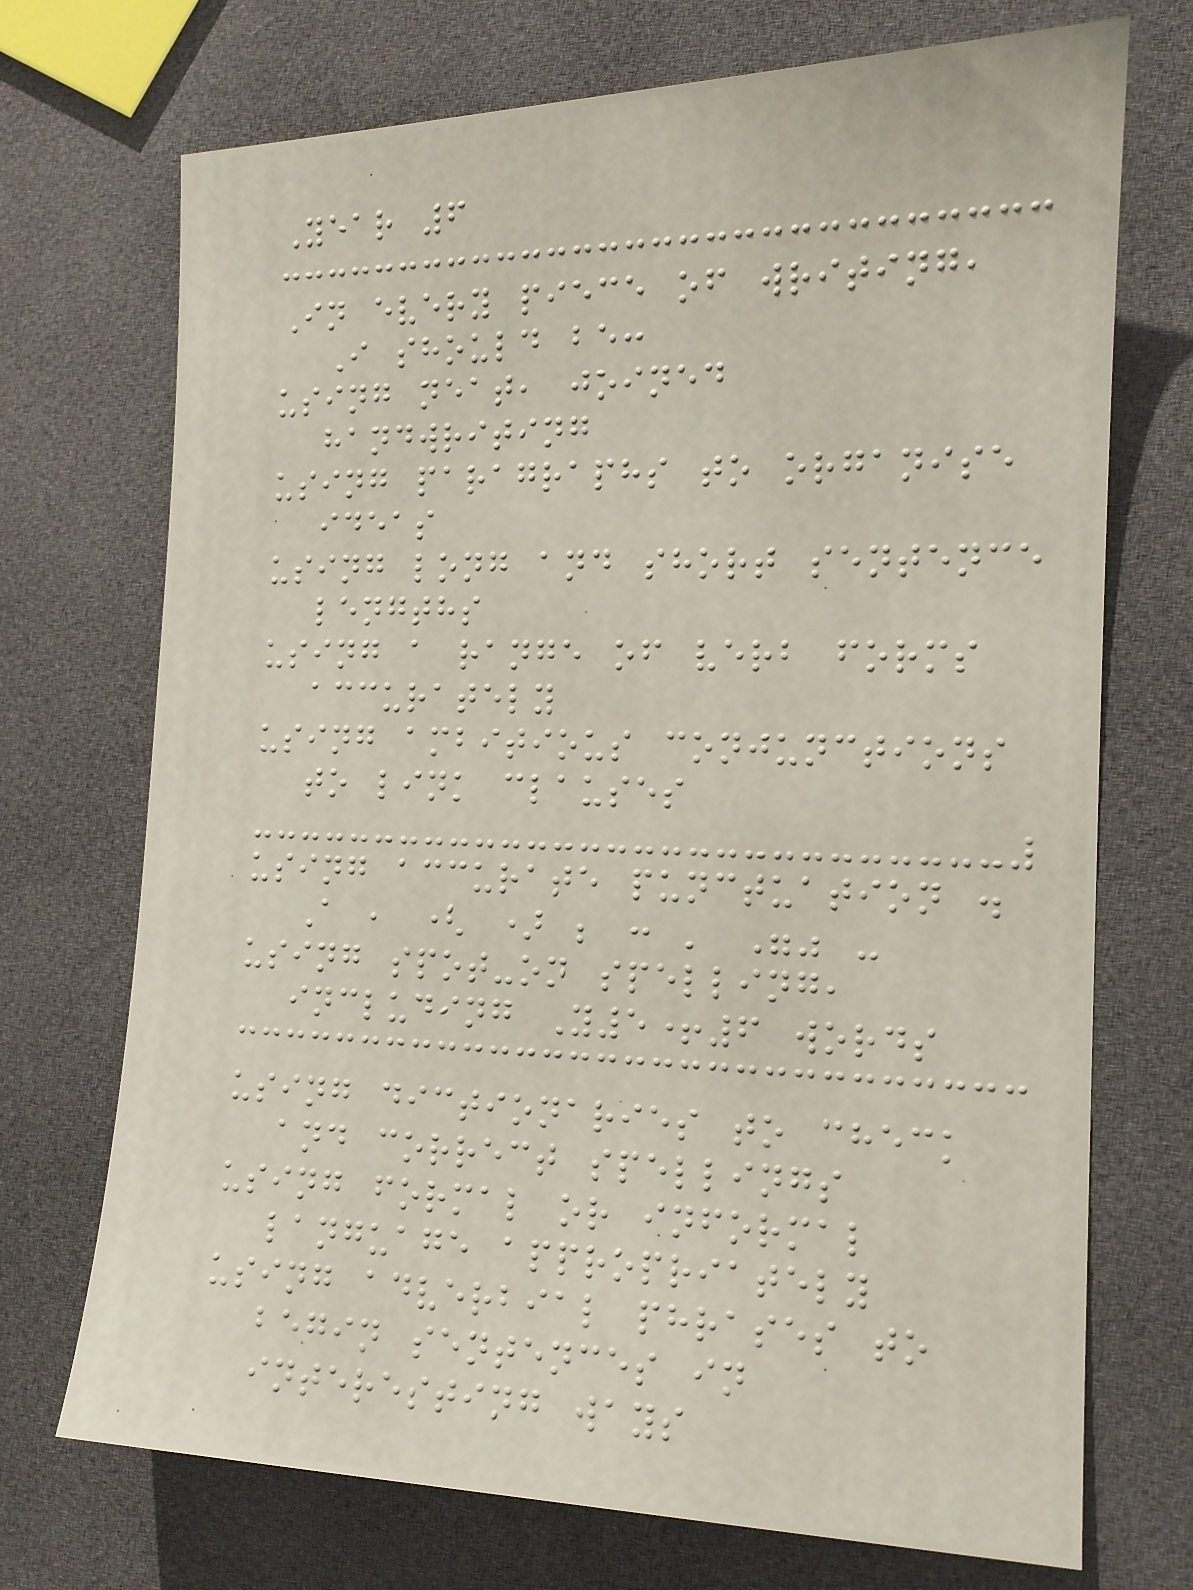Year 6
In every piece of writing,
I should be:
using neat, joined
handwriting
using paragraphs to organise
ideas
using long and short sentence
lengths
using a range of verb forms
accurately
using ambitious conjunctions
to link clauses
using accurate punctuation .
A , ( ) ; : ' "" -
using spot-on spelling,
including Y5+6 words
using dictionaries to check
and correct spellings
using formal or informal
language appropriately
using adverbial phrases to
begin sentences in
interesting ways
